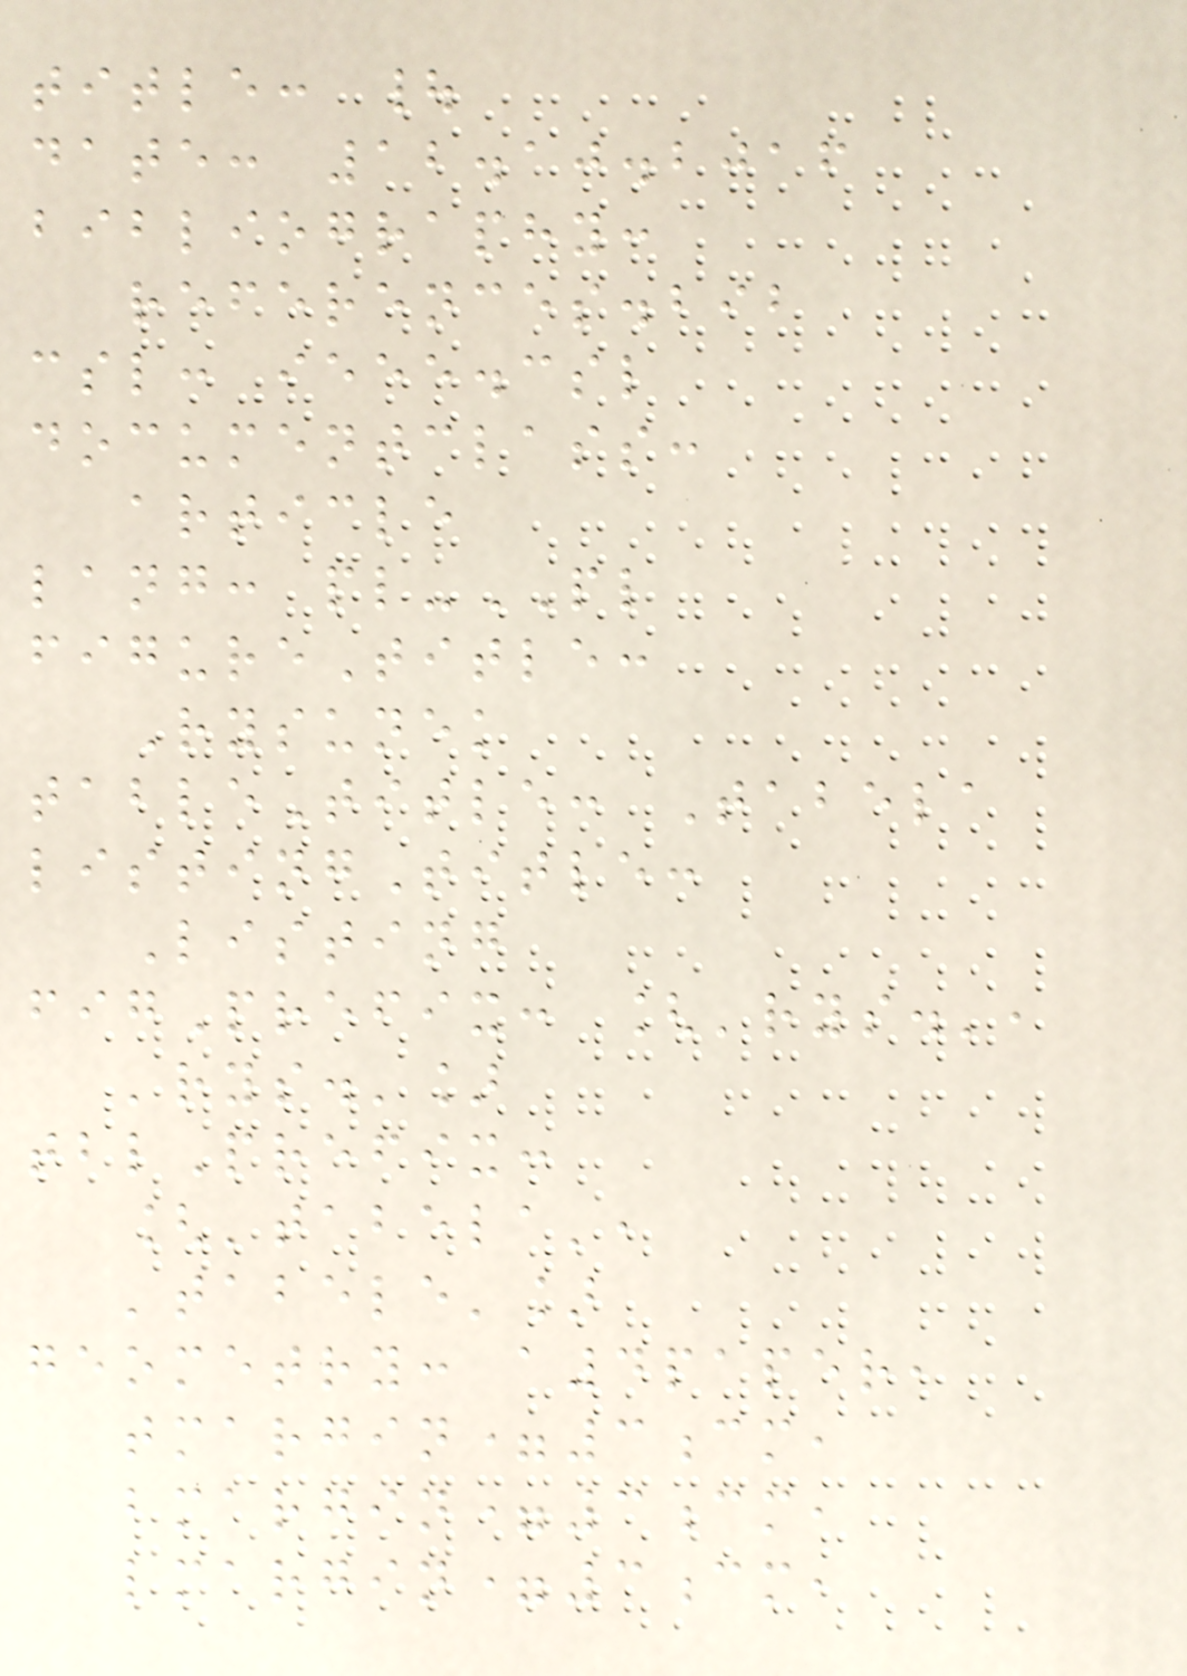title: |
date: 12.10.2016
bibliography:
references.bib
csl: ieee.csl
documentclass:
article
lang: pl-PL
figureTitle:
Rysunek
tableTitle: Tabela
listingTitle:
Listing
figPrefix: ['rys.',
'rys.']
tblPrefix:
['tabela',
'tabele']
geometry: a4paper,
tmargin=3cm,
bmargin=3cm,
lmargin=3cm,
